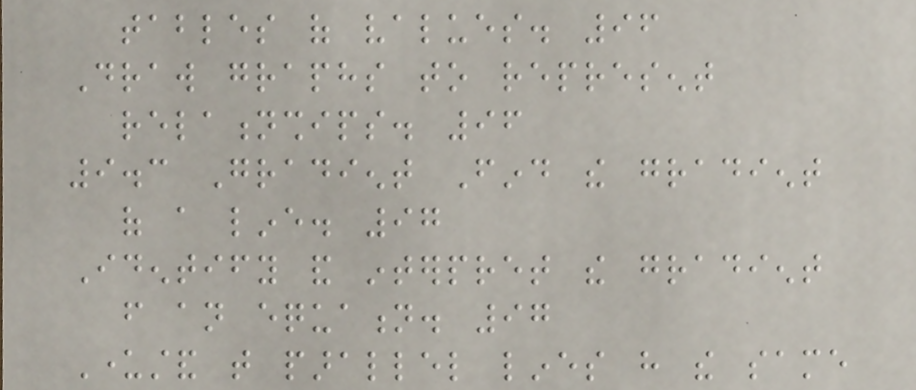tables of values. 96
Draw graphs to represent
relationships. 96
9.3 Gradient Find the gradient
of a line. 97
Identify and interpret the gradient
from an equation. 97
Understand that parallel lines have the same
